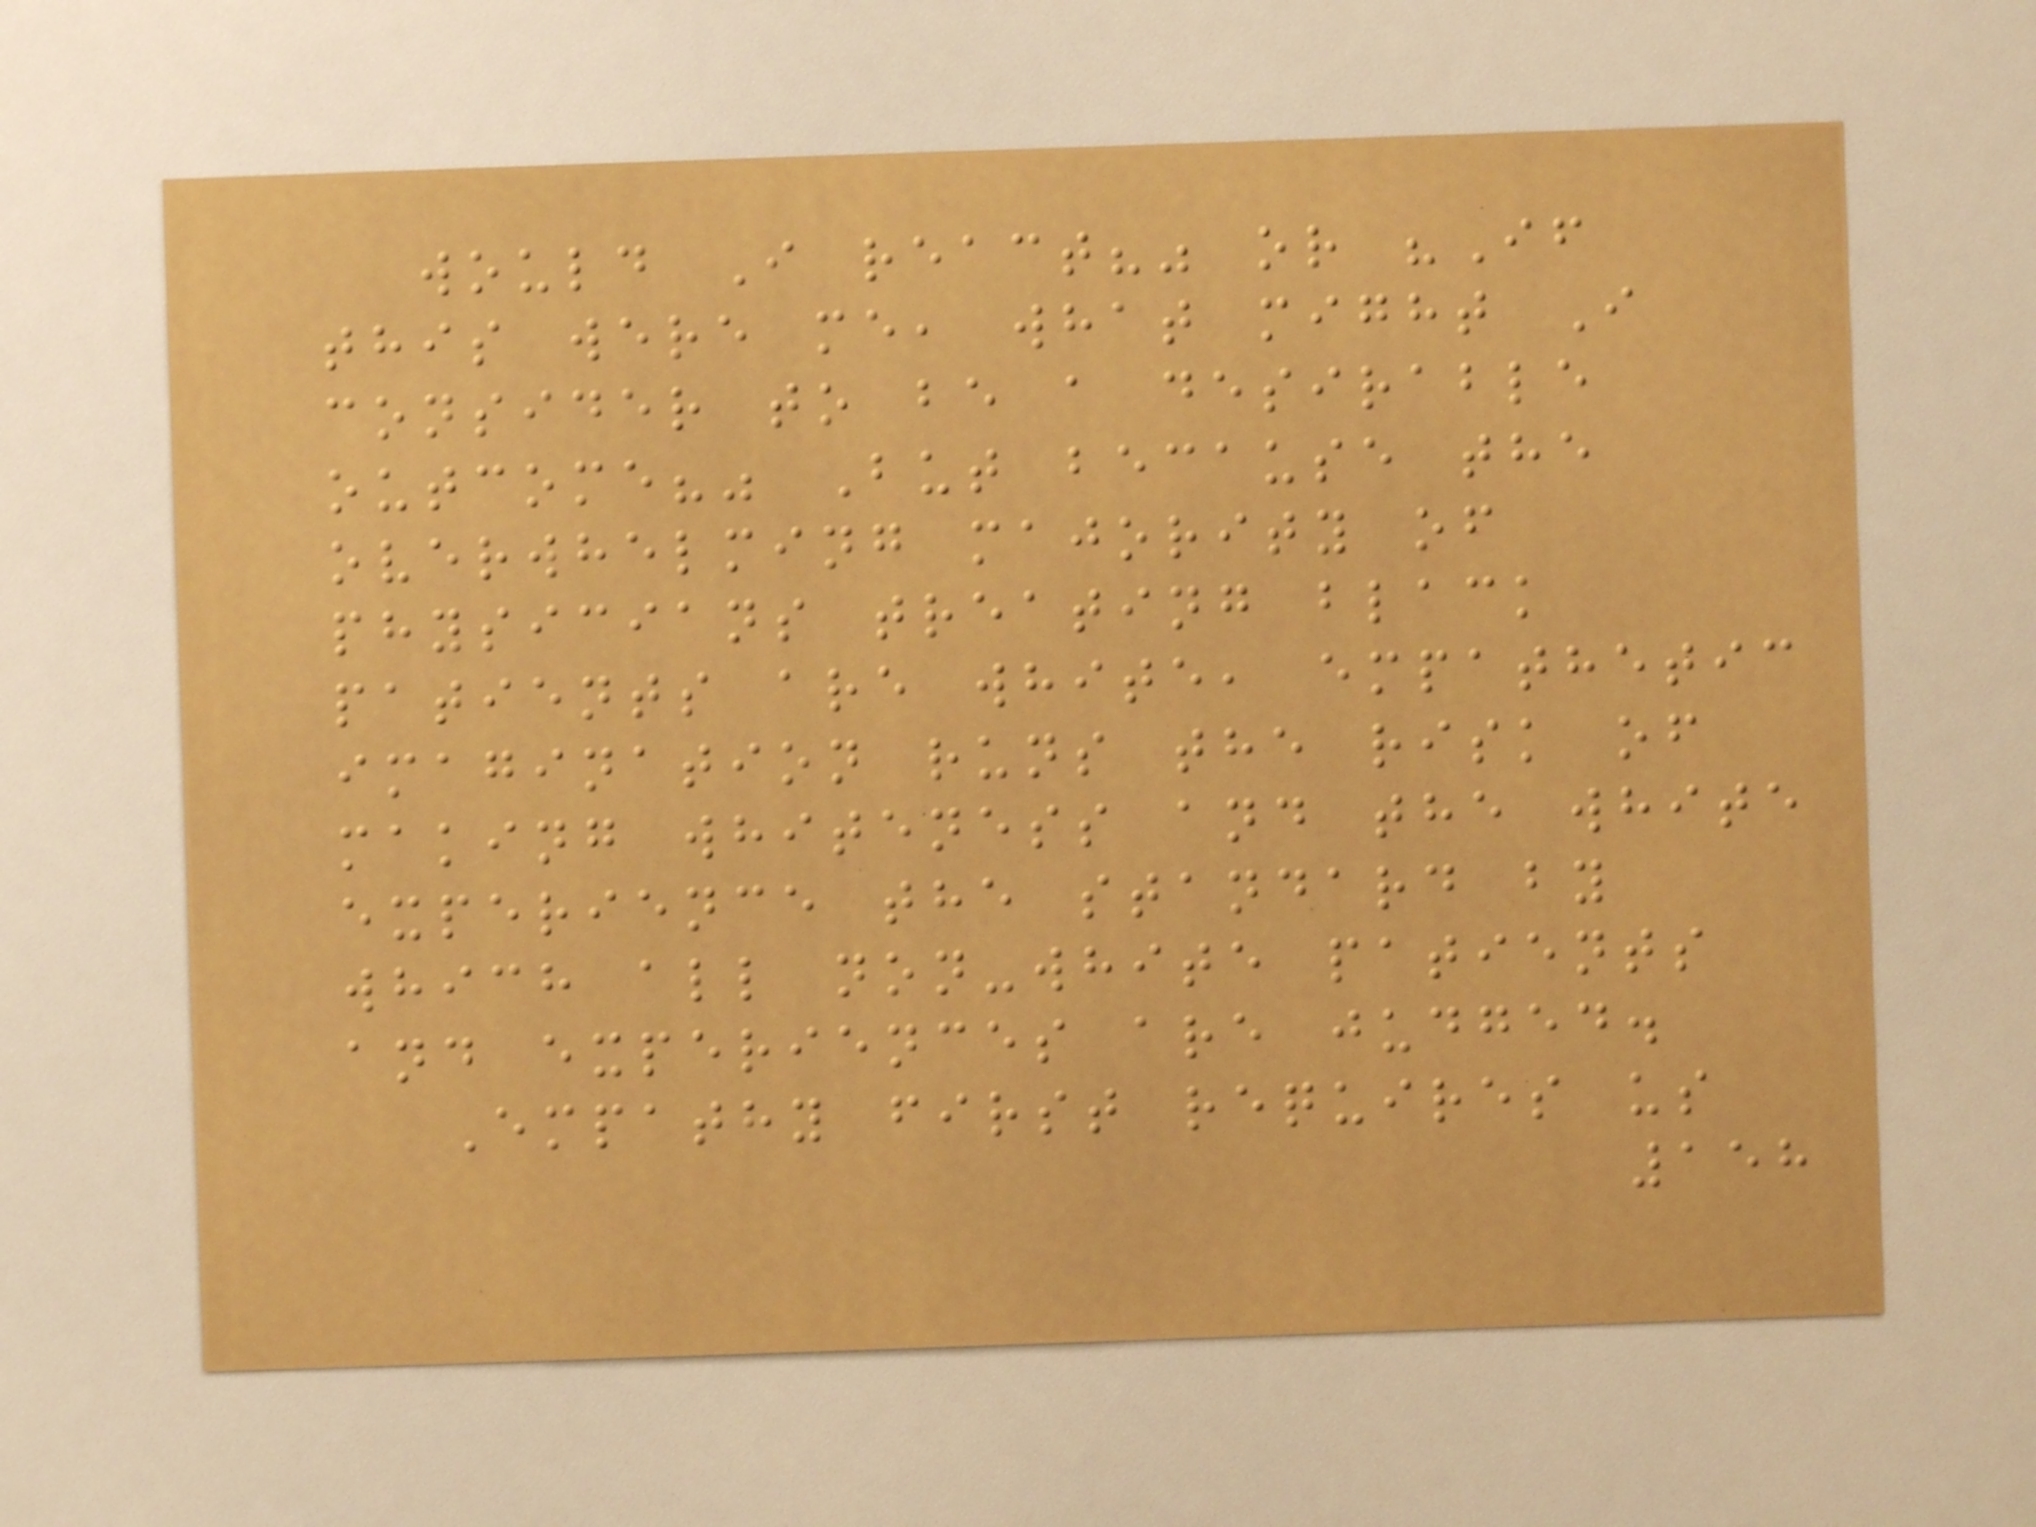would I react?" or "If
this were me, what might I
consider to be a desirable
outcome?" But because the
overwhelming majority of
physicians treating black
patients are white, empathetic
imagination runs the risk of
making whiteness and the white
experience the standard by
which all non-white patients
and experiences are judged.
Empathy first requires us
158
